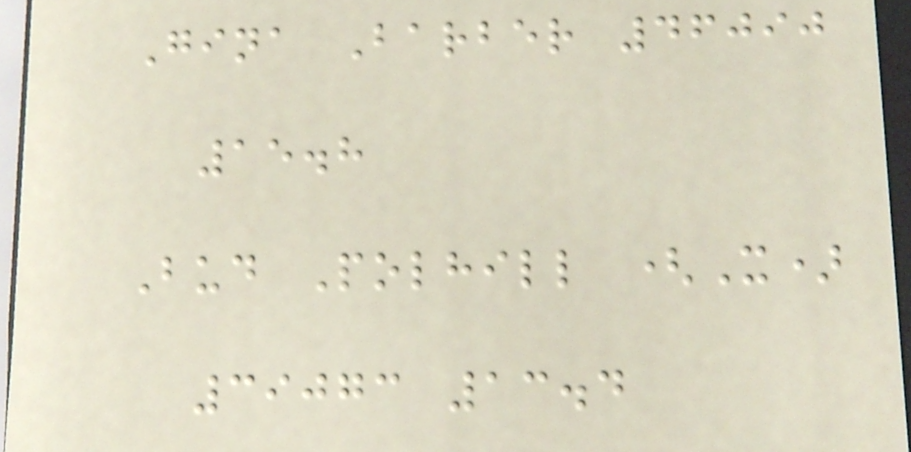Gina Barber 46090
15.8
Bud Polhill (X)
39073 13.4
